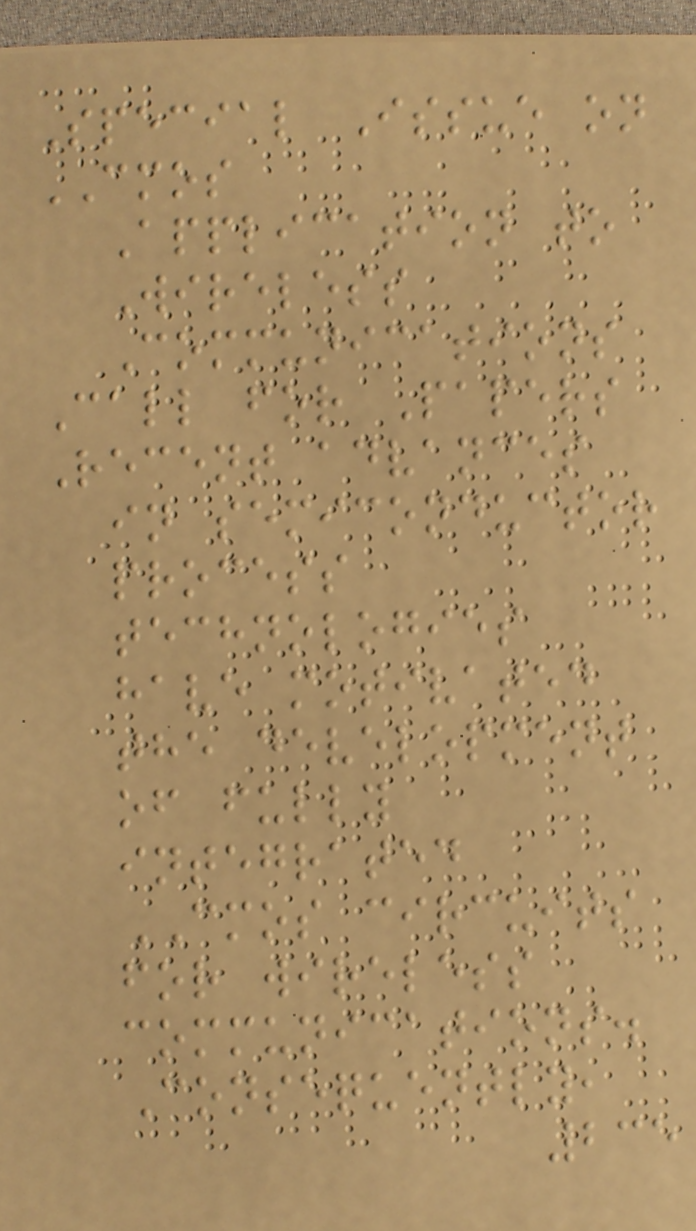Special Issue on
CMOS
Application to
Wireless
Communications
Call for Papers
Recent advances
in semiconductor
process
technologies
have motivated
the development
of fully
integrated
CMOS circuits
for wireless
communications.
Consequently,
235
